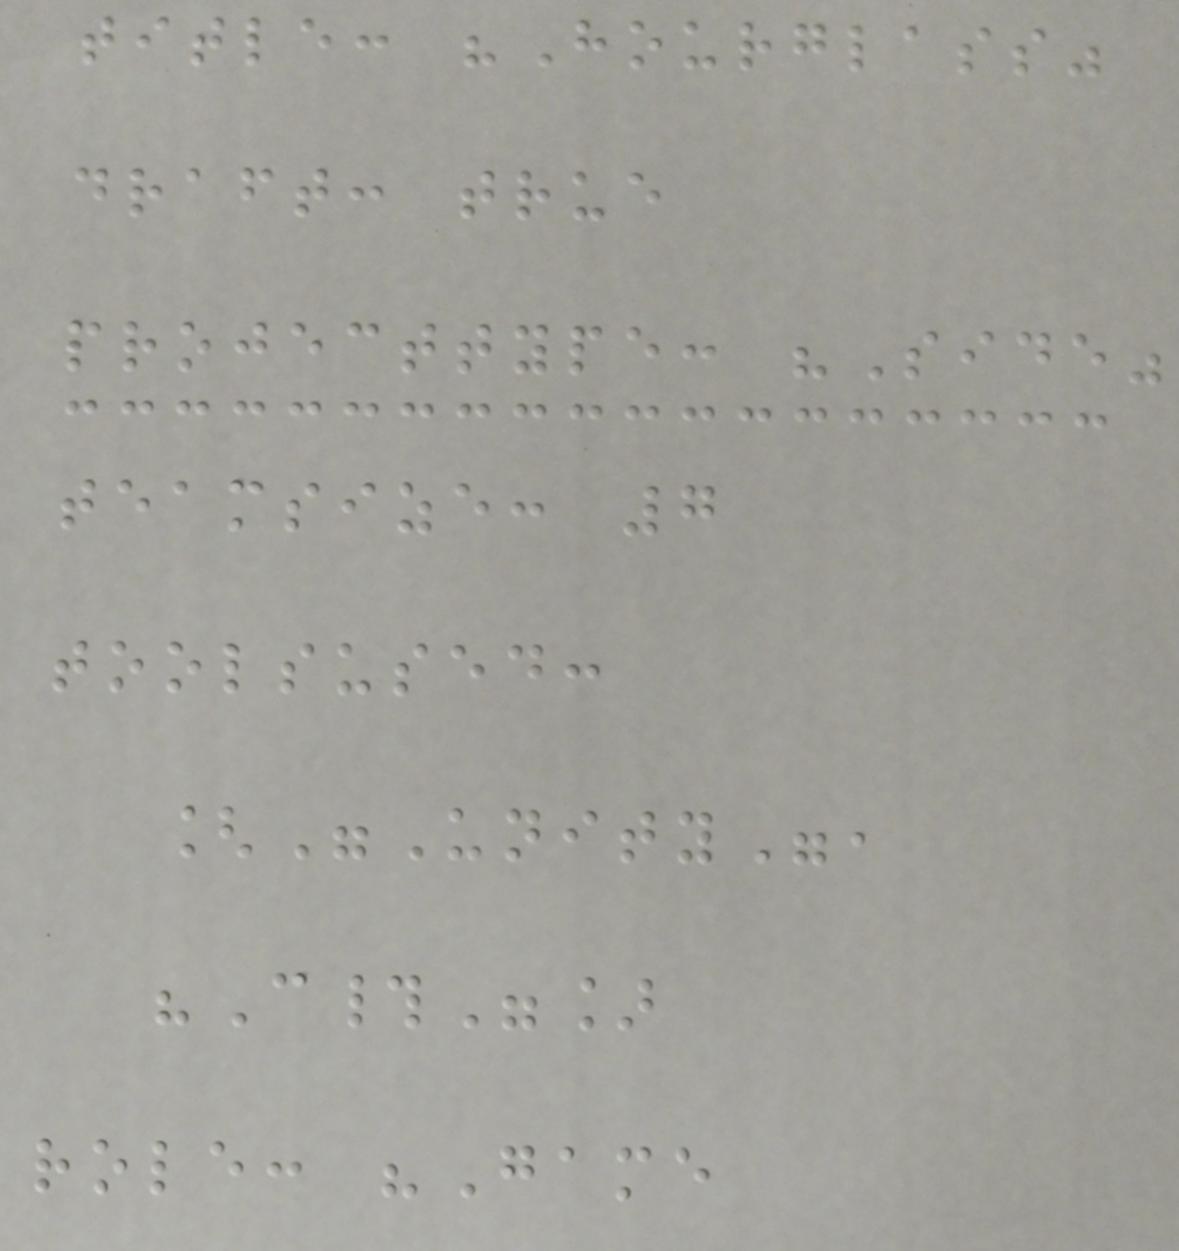title: "Hourglass"
draft: true
projecttype: "Side"
teamsize: 7
toolsused:
["Unity",
"C#"]
role: "Game
